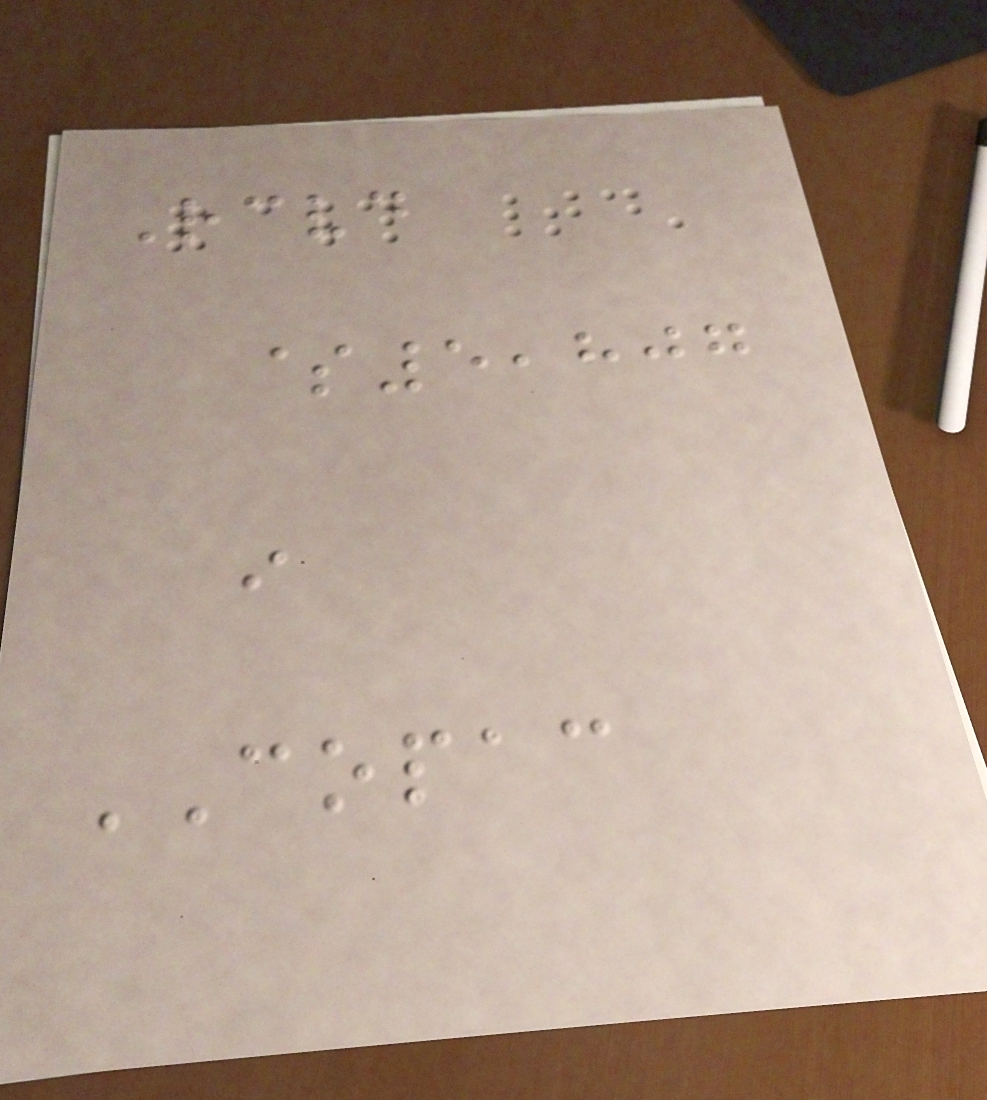Received
$5,807
in
COPAC
